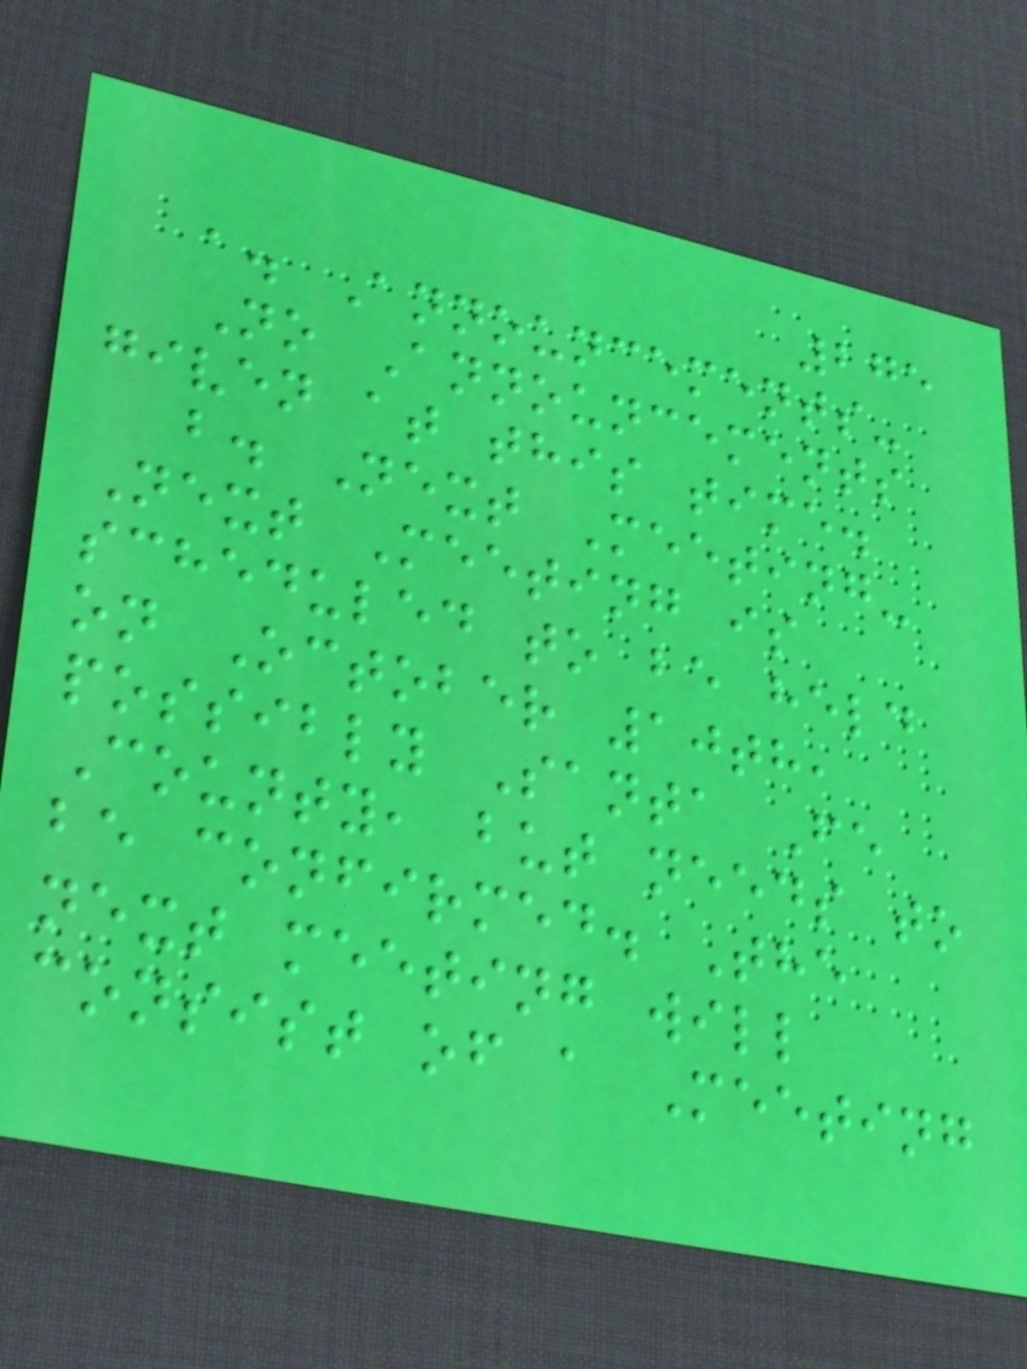275
a. Announcements-
No Announcements
given at this time.
b. Next Meeting-
Next Meeting is
scheduled to be held
on October 10th,
possibly Santa Fe
County, but needs to
be confirmed. The
next meeting will
consist of a Meeting
